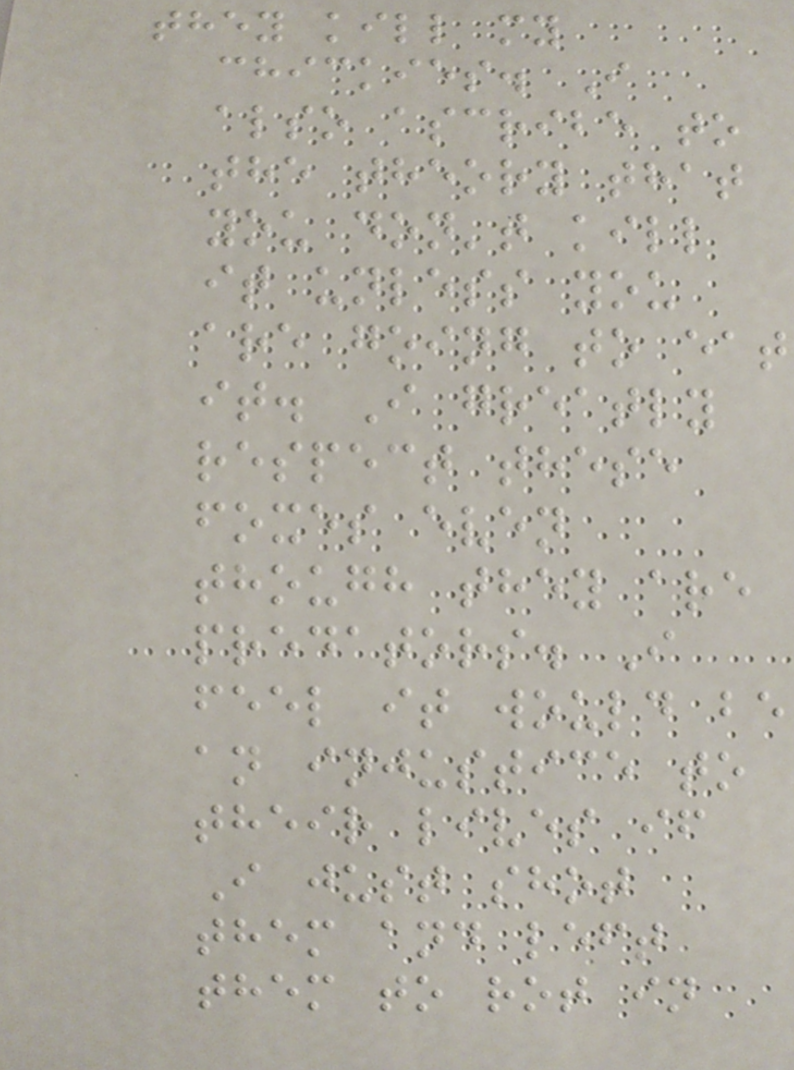they kill my
chickies. I
also ascribe to
the theory that
you don't kill
it unless you
are going to eat
it. I greatly
respect these
foxes even
though they are
predators. I
feel it would be
an injustice to
their lives if
I just shot
them and left
them to rot in
